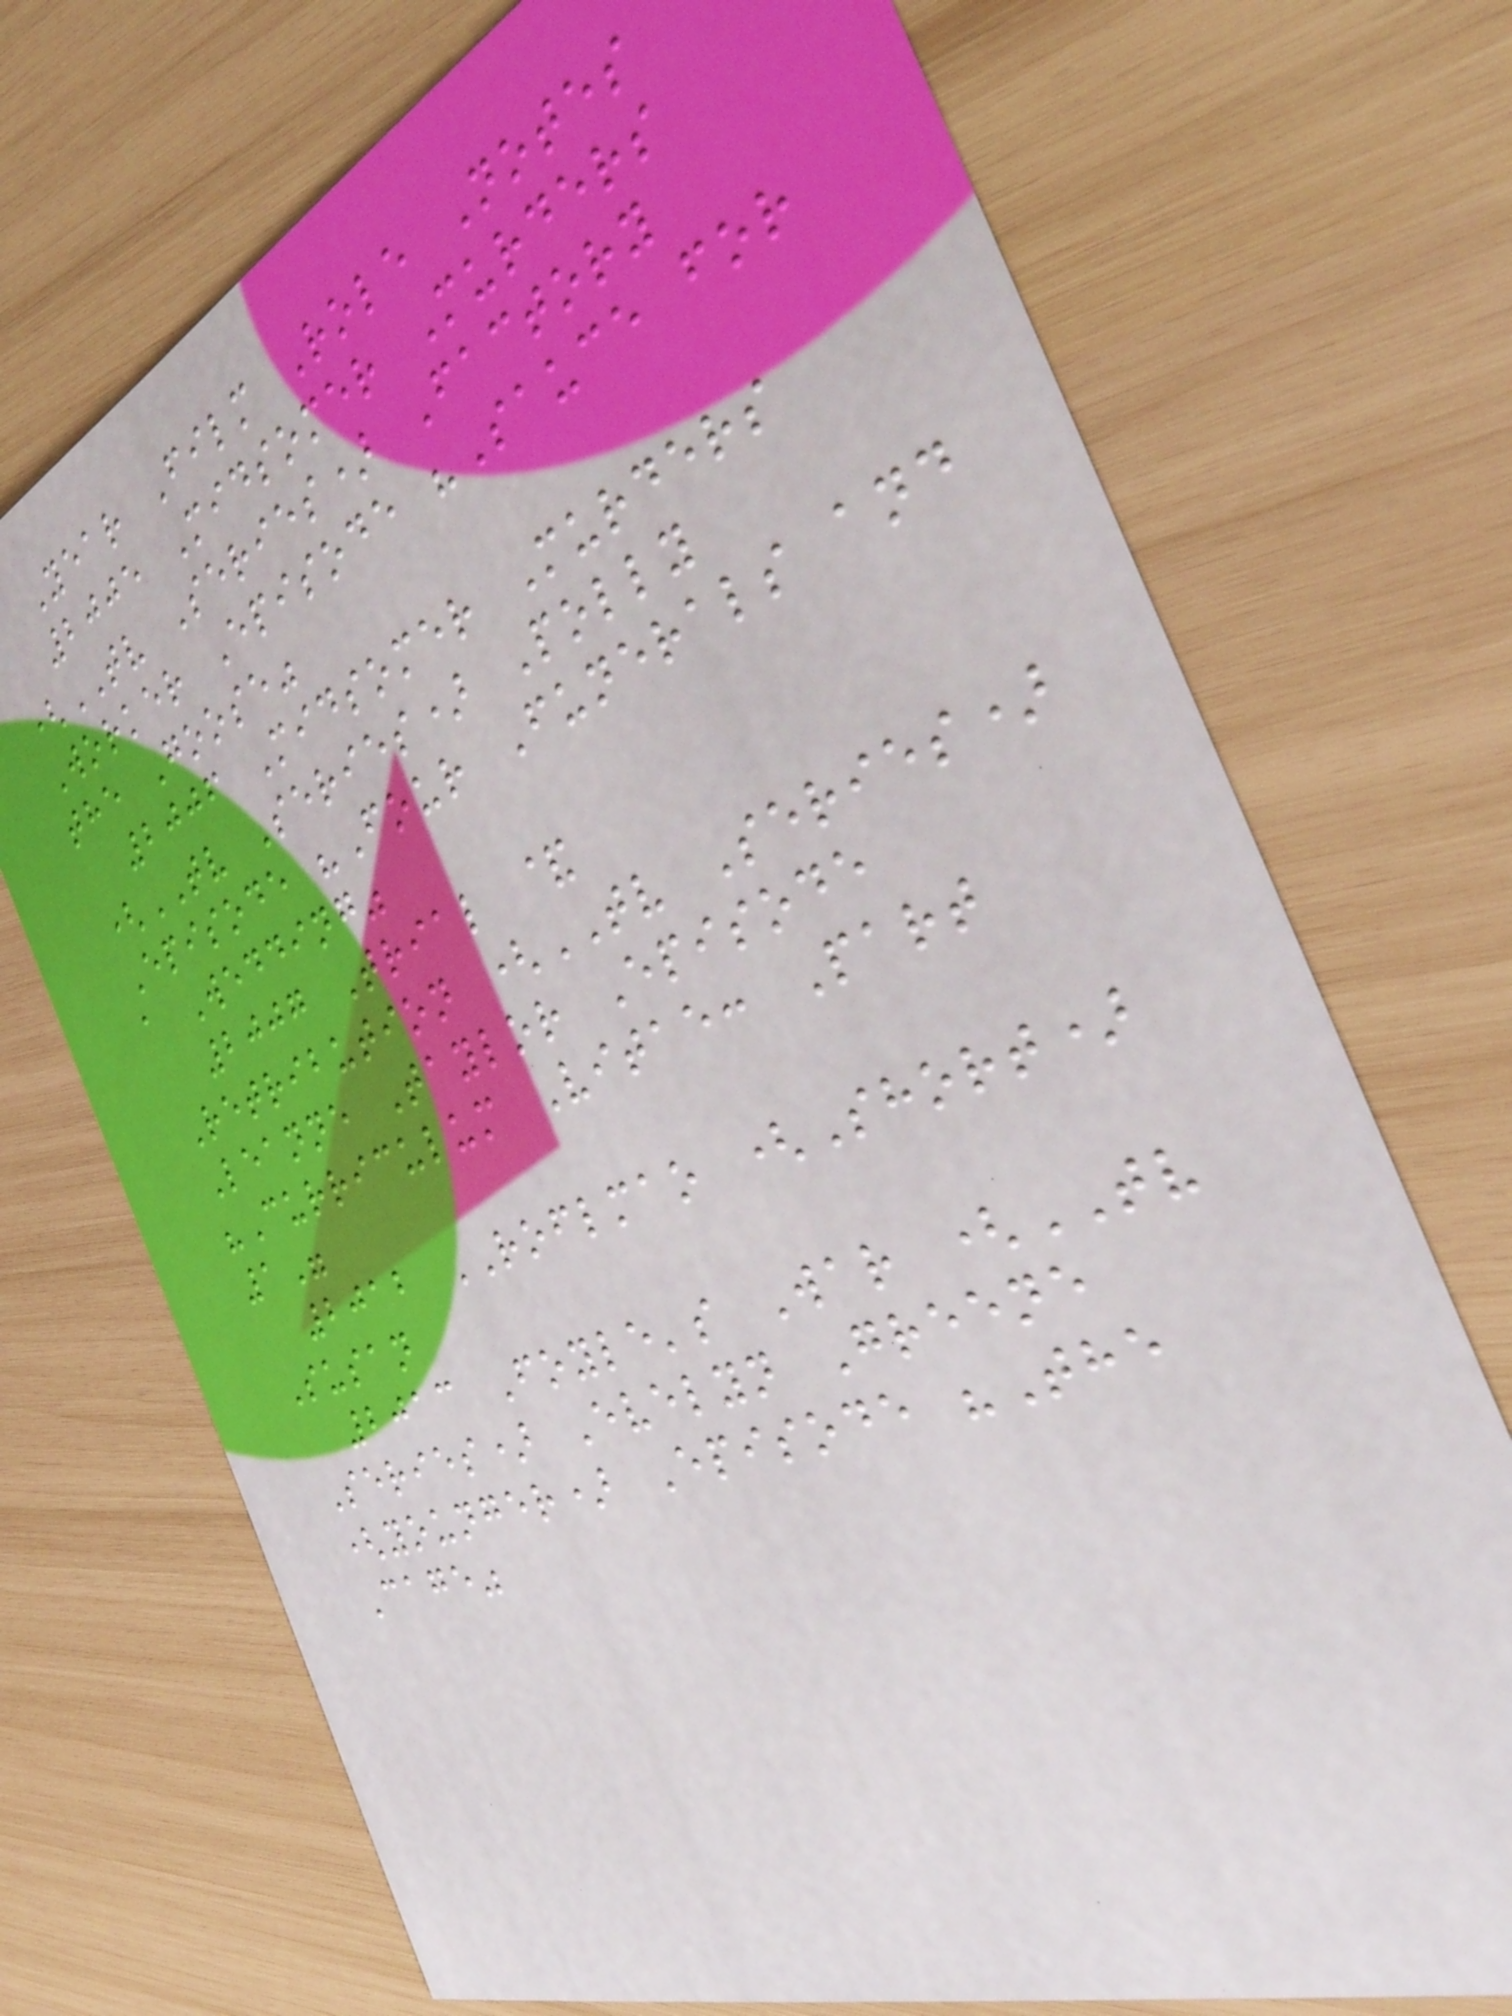Year Film Role Notes
2005 Midsomer Murders
(TV Series) Factory
Worker Episode "Sauce for
the Goose"
2006 Midsomer Murders
(TV Series) Polly
Episode "Four Funerals and
a Wedding"
2007 Trial &
Retribution (TV Series)
Leanne Taylor Episode
"Curriculum Vitae: Part
1"
2012 ROFLMAO (Short)
Susan
2013 Foyle's War (TV
Series) Evelyn Greene
(younger) Episode "The
Cage"
